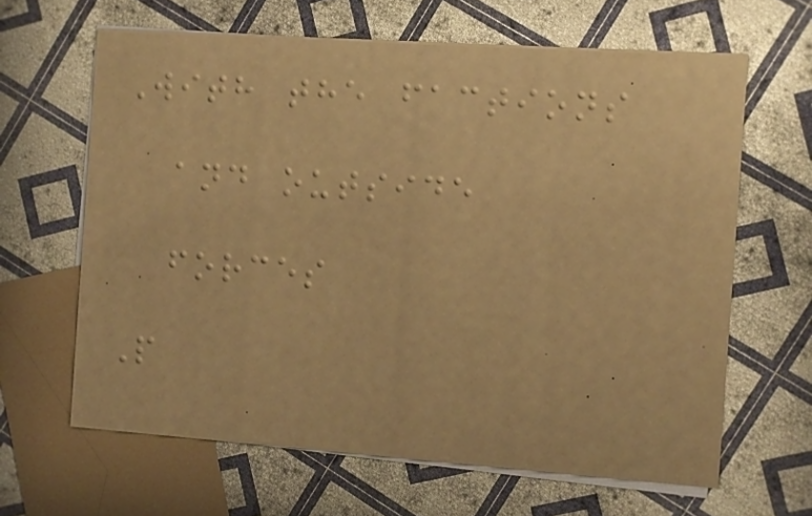With the factions
and outside
forces
P
